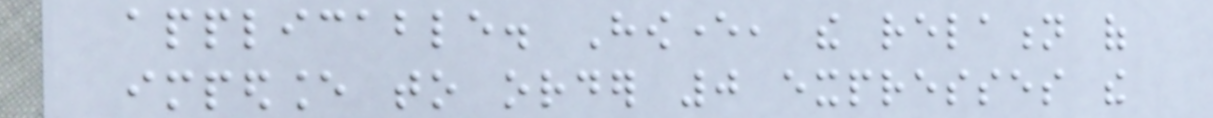applicable. However, the relation of
impedance to order 0 expresses the
